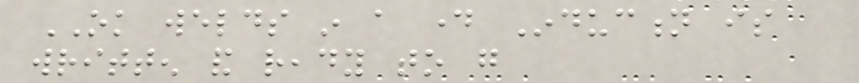OK welds in a day Induction is
written and ready to go
